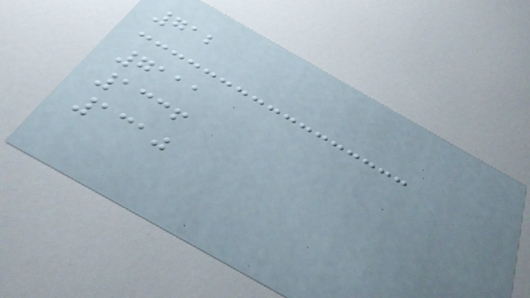712
7111
1336
1310
